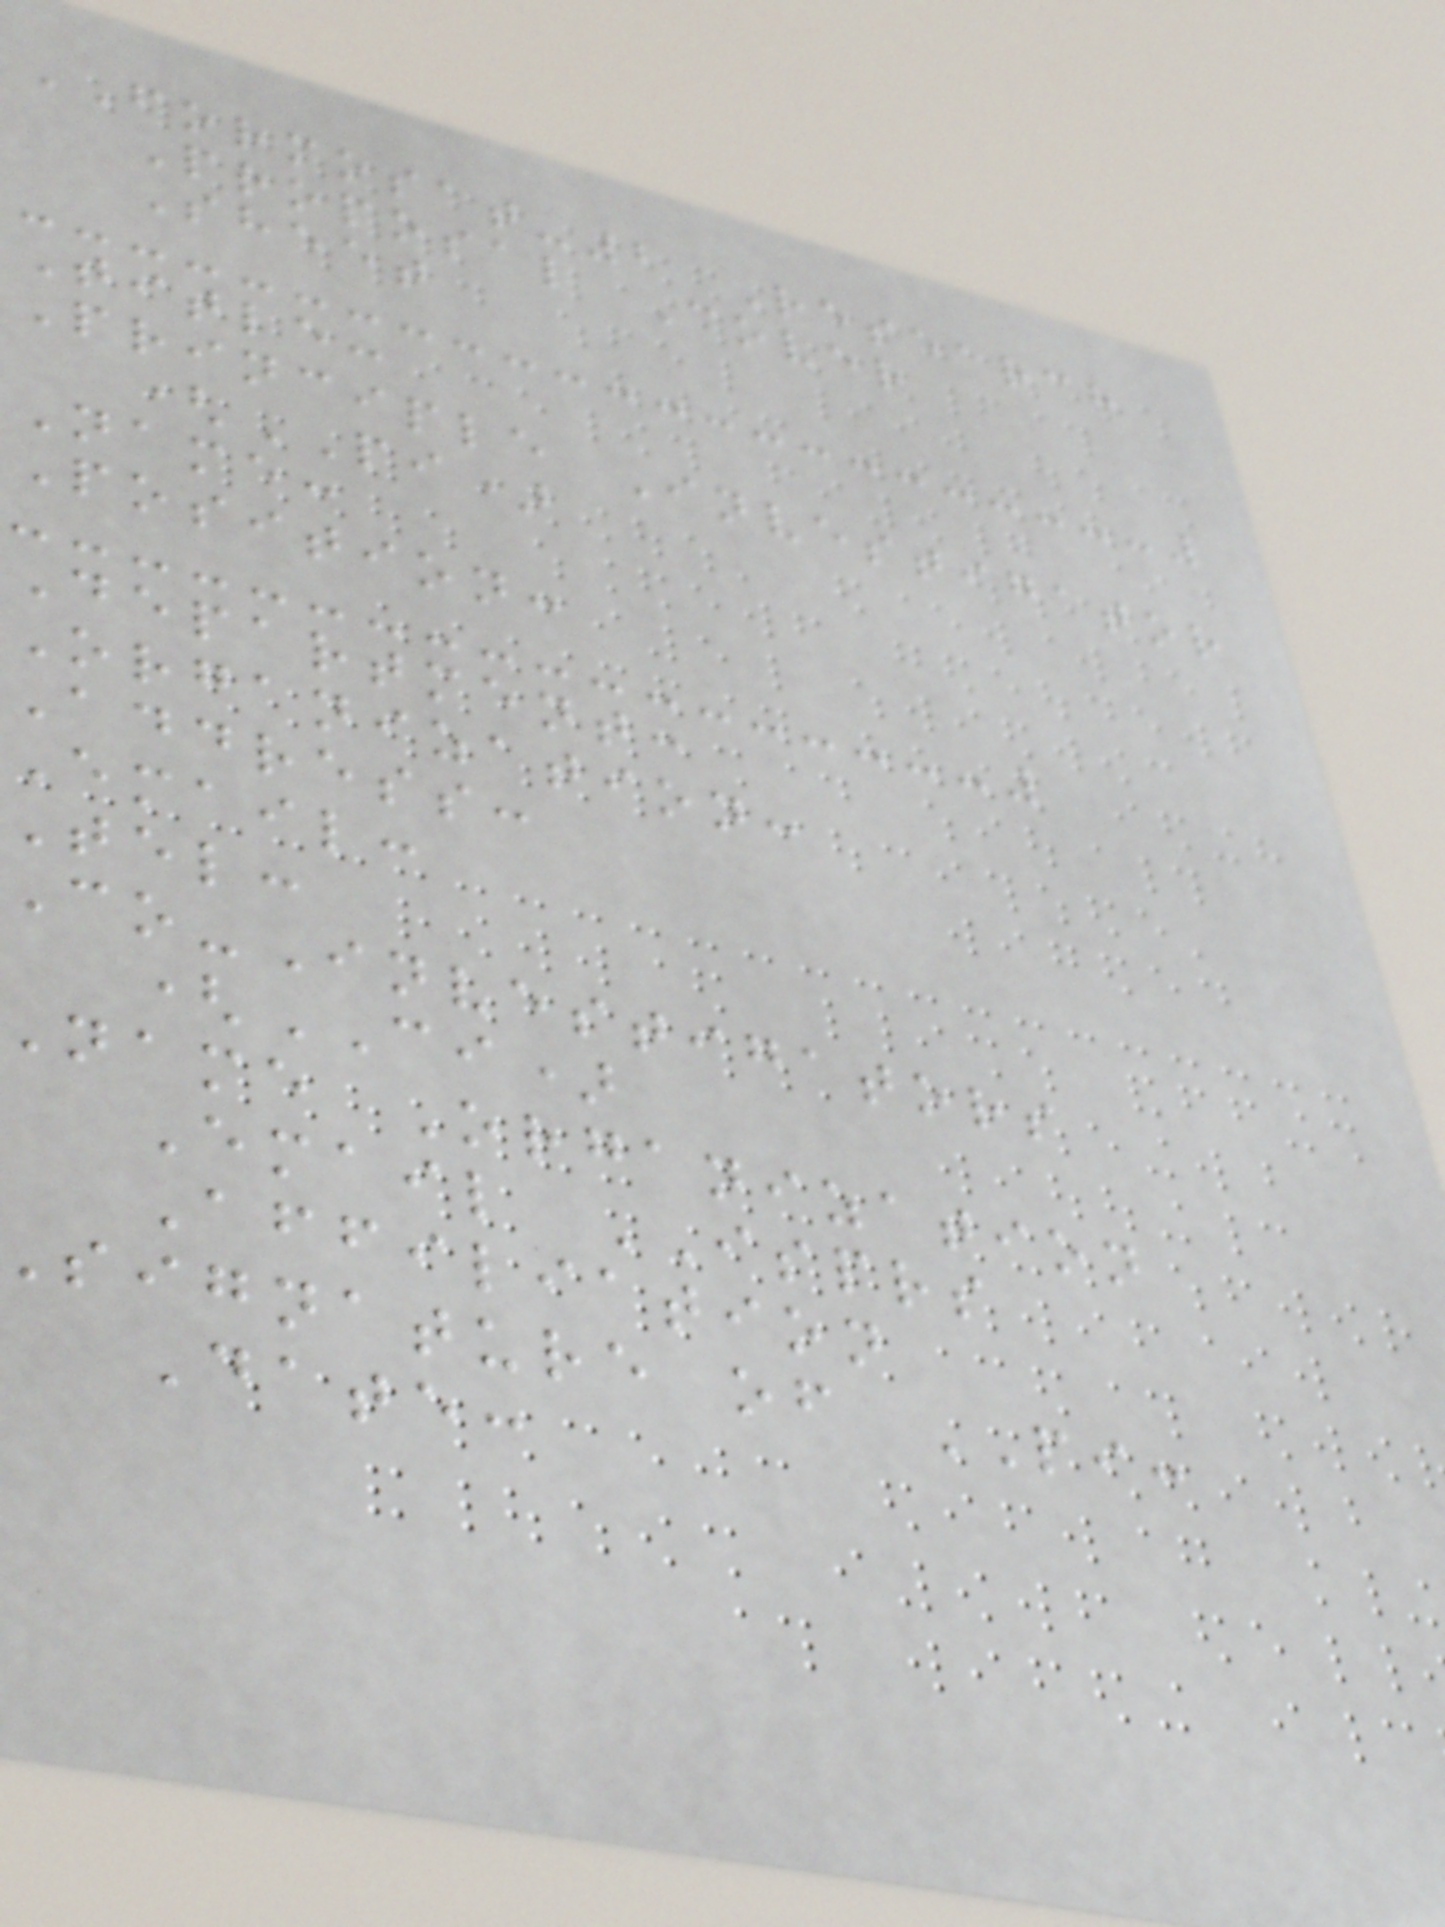FORMOSAT-2 Research
Proposal Cover
Sheet
Title:
Principle Investigator
(PI)
Name:
Position:
Department:
Organization:
Address:
Email:
Tel:
Co-Investigators
(CI)
name Organization
Email ISPRS
Affiliation
signature of PI:
Date:
